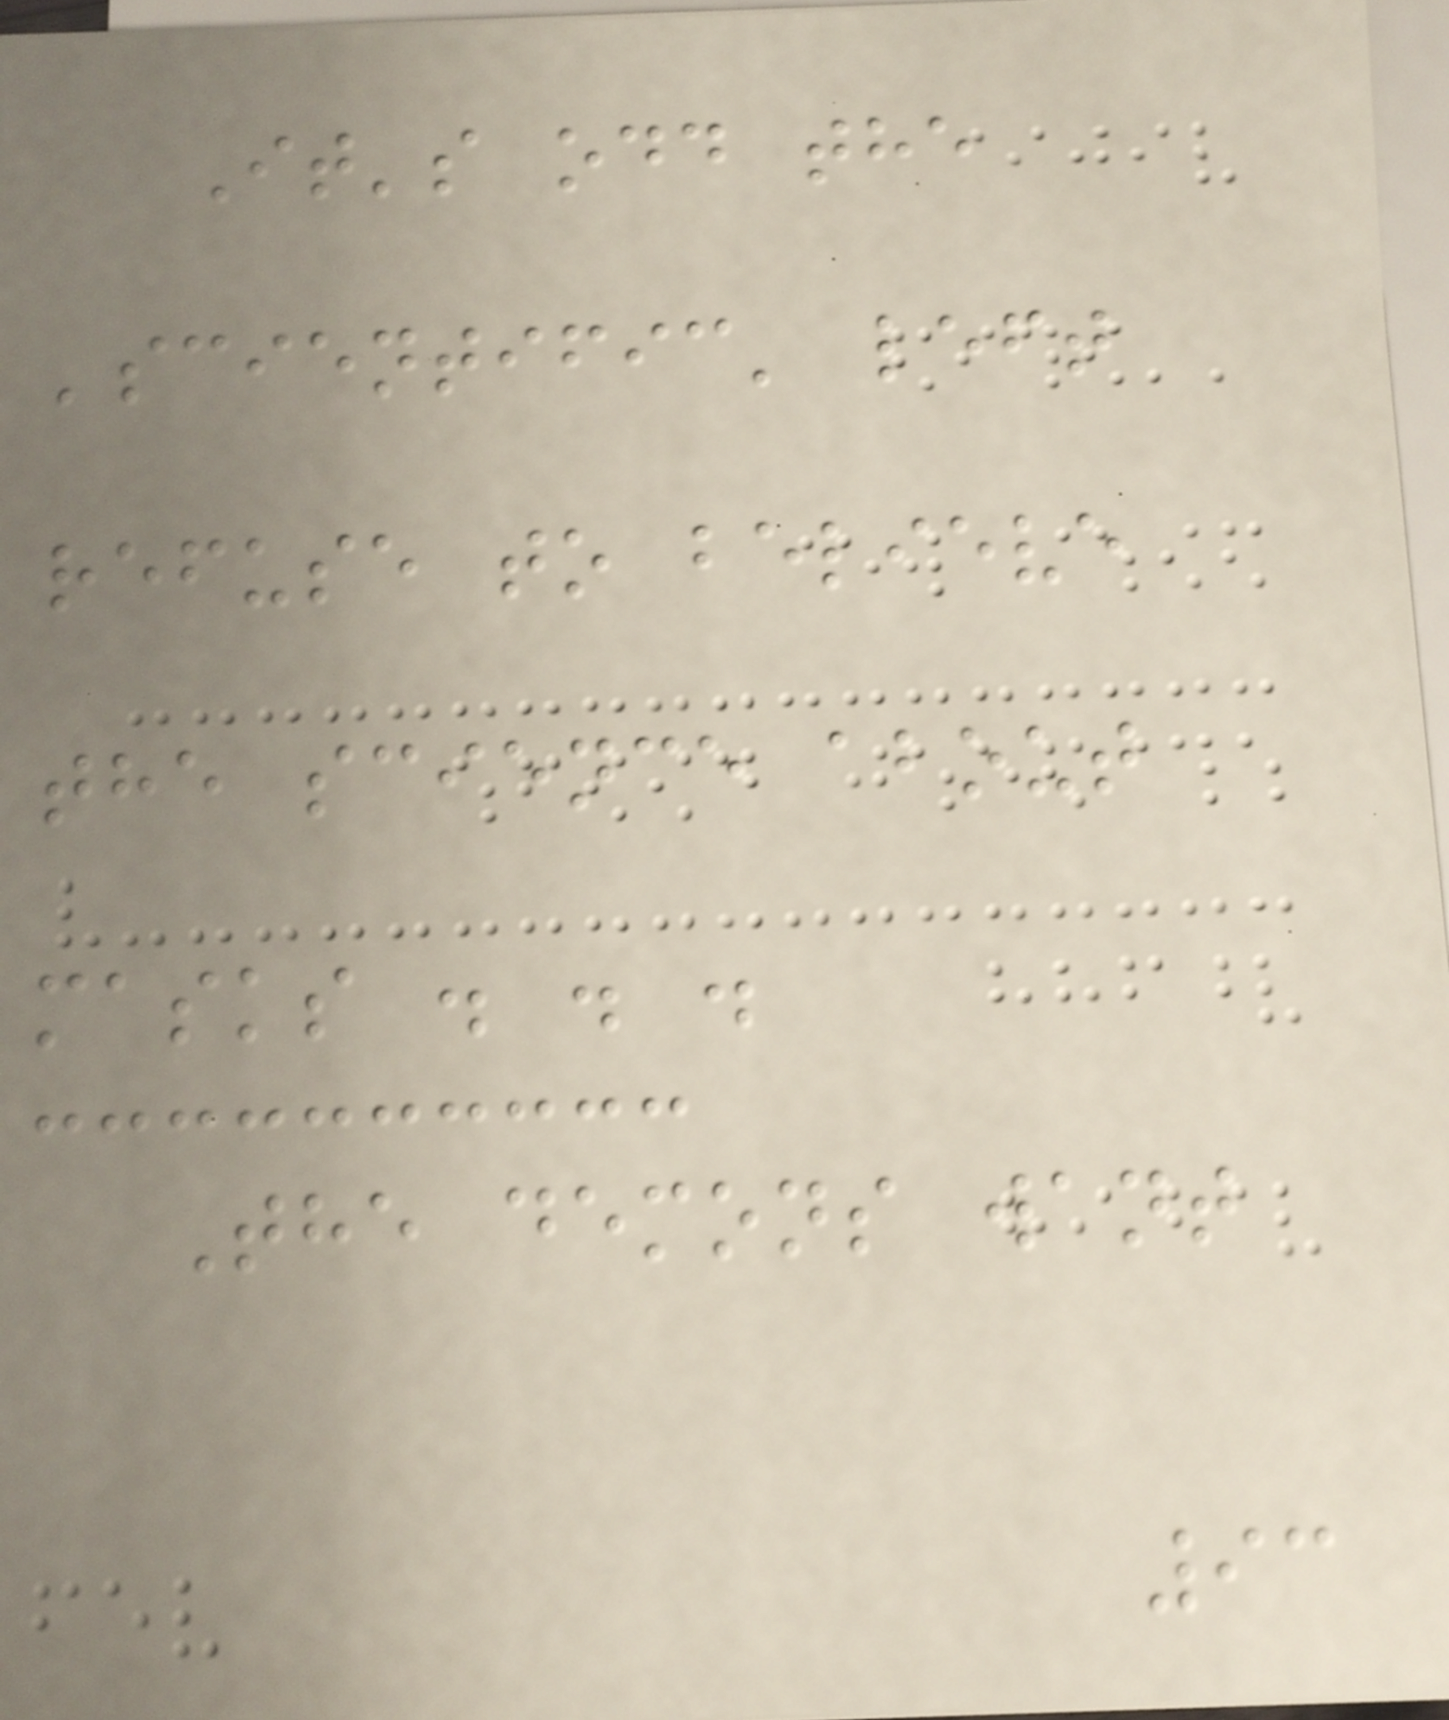It's odd the
'scientific' left
refuse to believe
the science about
masks . . .
The demons want
93
